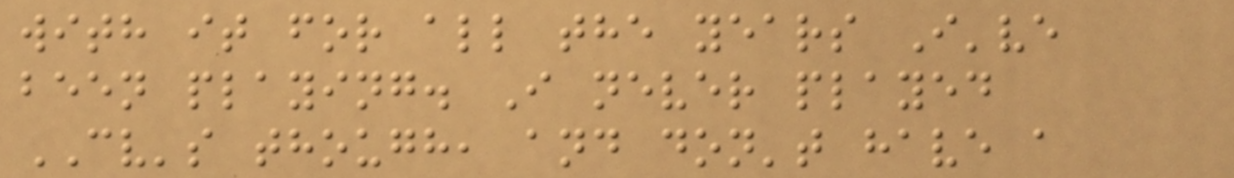with it for all the years I've
been playing. I never played
CV's though, and don't have a
